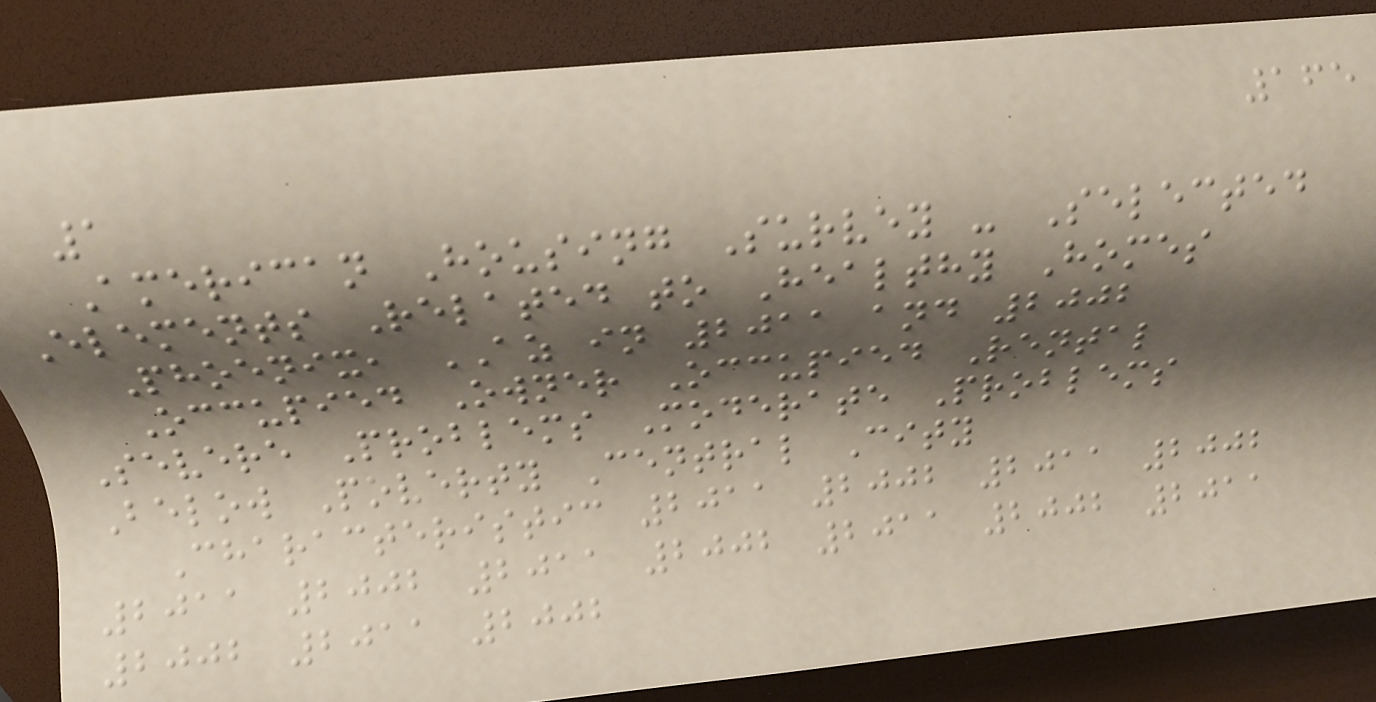165
1
American Housing Survey - Selected
Elements Related to Healthy Homes
Phoenix, AZ in 2011 and 2002
Occupied Owner Occupied Rental
Severe Problems Moderate Problems
Below Poverty Central City
Characteristic 2011 2002 2011 2002
2011 2002 2011 2002 2011 2002 2011
2002 2011 2002
